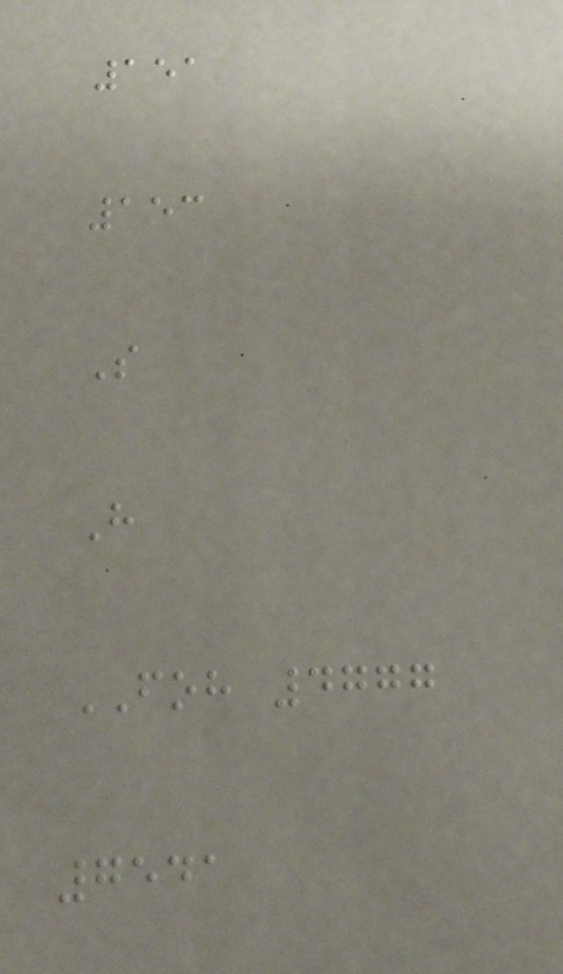151
153
S
H
FOH 4777
7541
